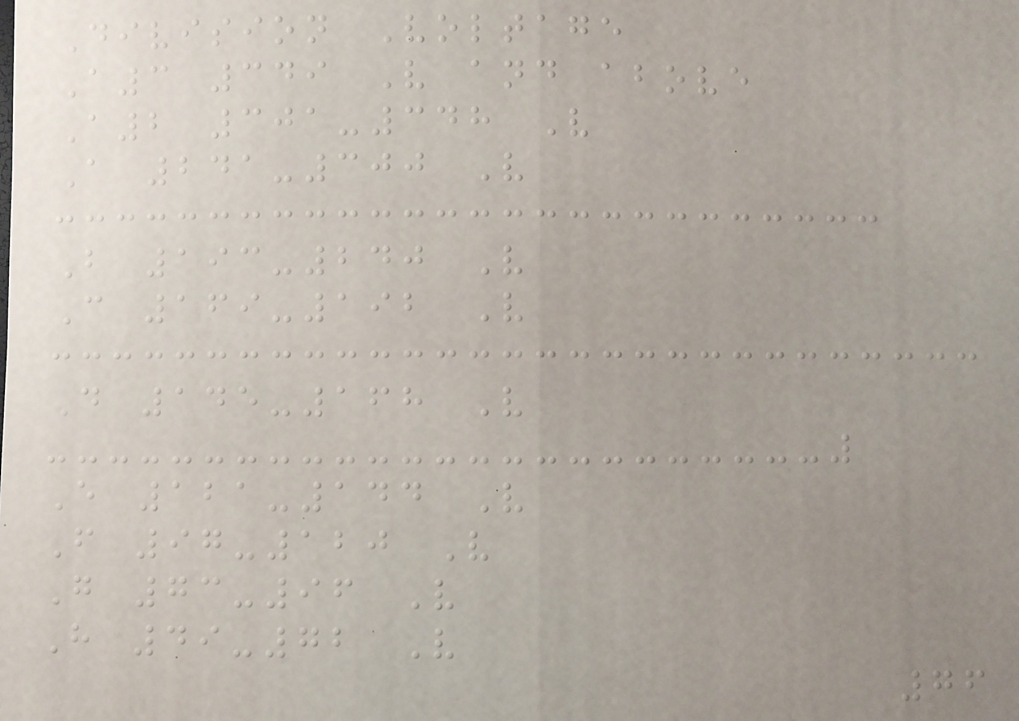Division Voltage
A3 349 V and above
A2 301-348 V
A 241-300 V
B 193-240 V
C 169-192 V
D 145-168 V
E 121-144 V
F 97-120 V
G 73-96 V
H 49-72 V
76
